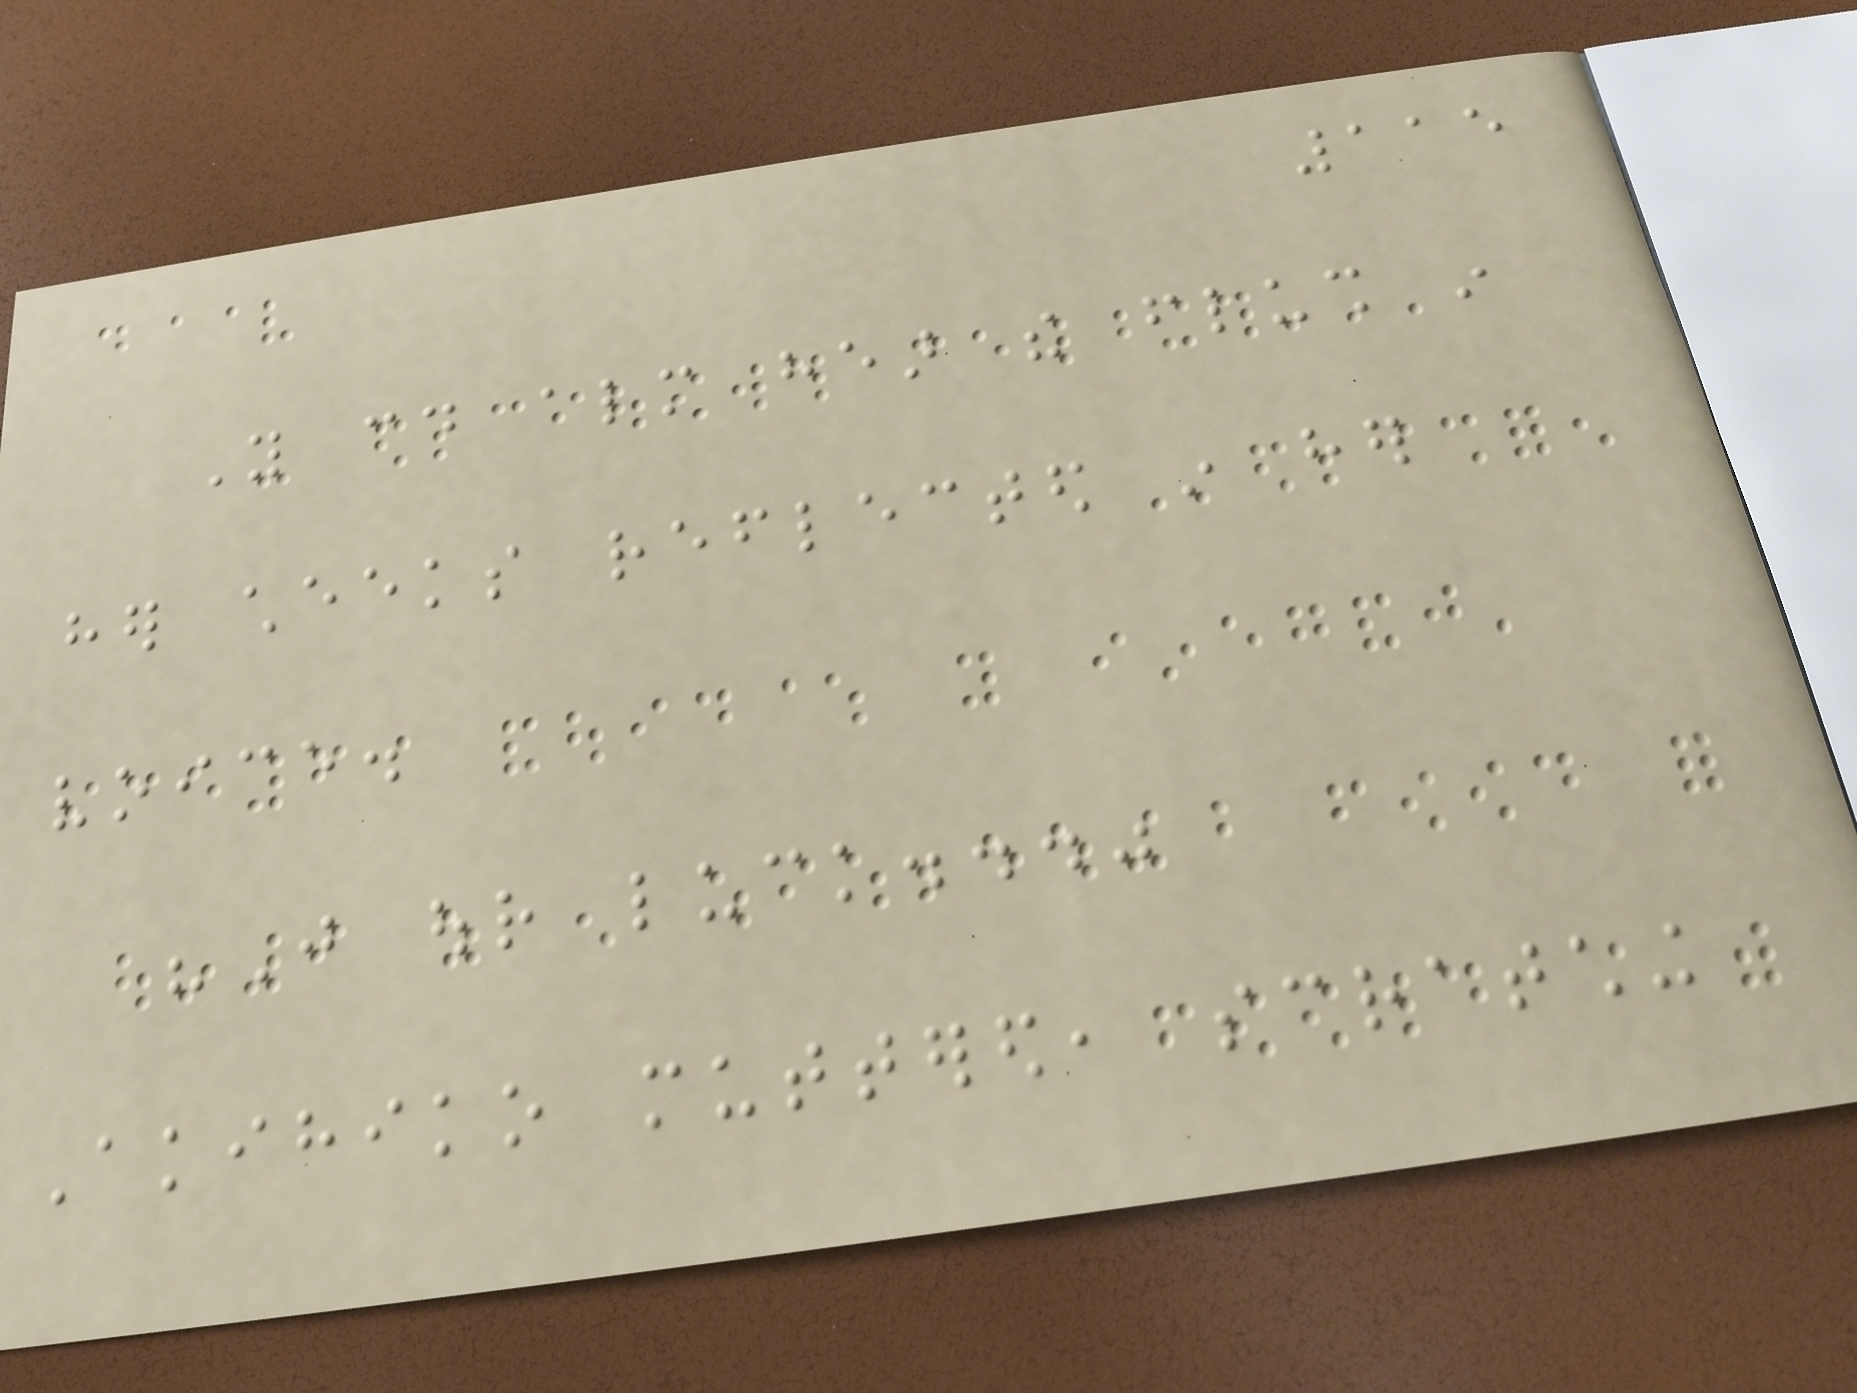115
You could almost hear the flush in
her cheeks reflected in her
voice.
"Just our luck..."
Akihiko muttered, scratching
